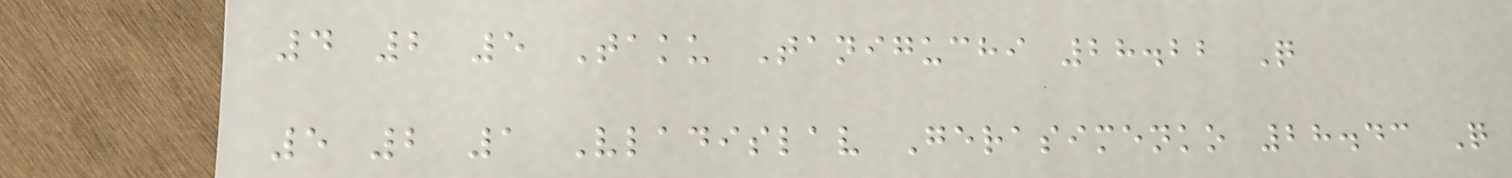4 2 5 Taku Taniguchi 28.22 Q
5 2 1 Vladislav Gerasimenko 28.43 Q
